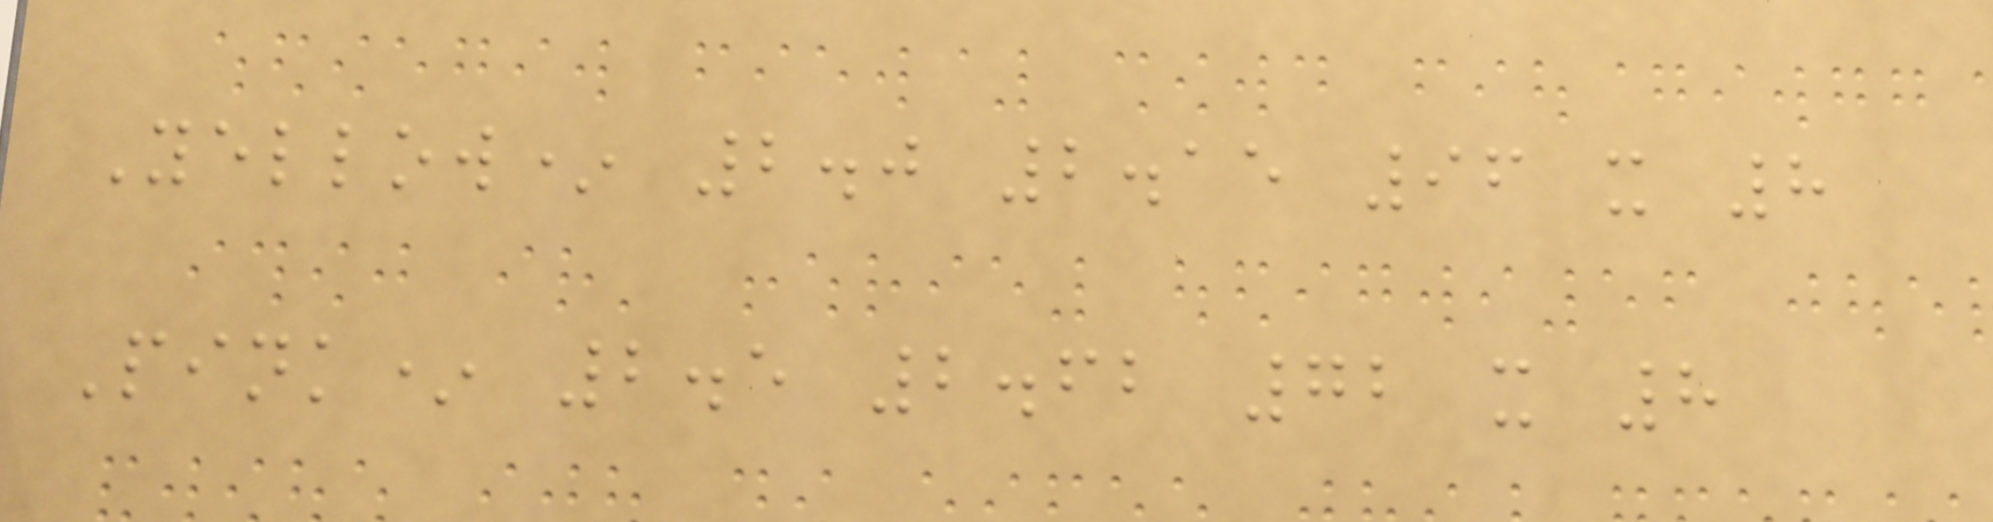Yellow* 2.0 2.15 96 x 8
Pink* 2.5 2.62 72 x 8
